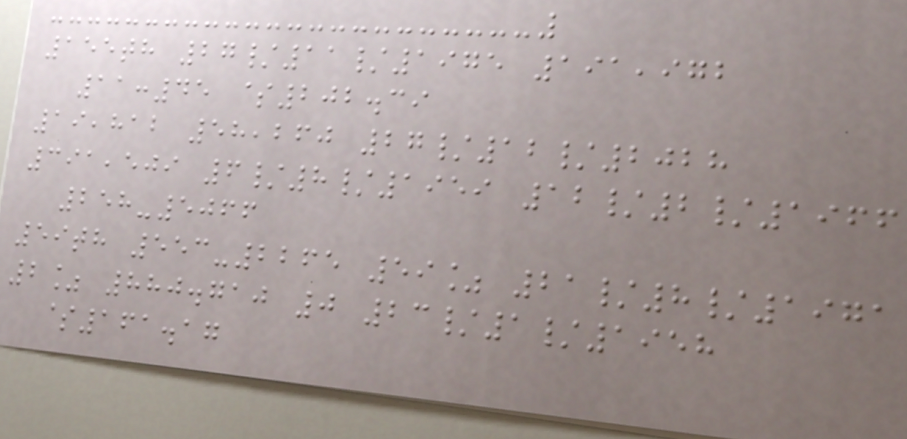155th 27/11/1975 191,972
11:45 $202.39
19,812 58,260 27/12/2028
391,509 6/8/1959 12/2/1966
258-5066
59th 553-2265 59% 21/8/1971
2% 880.710 0 23/1/1958
$161.17
